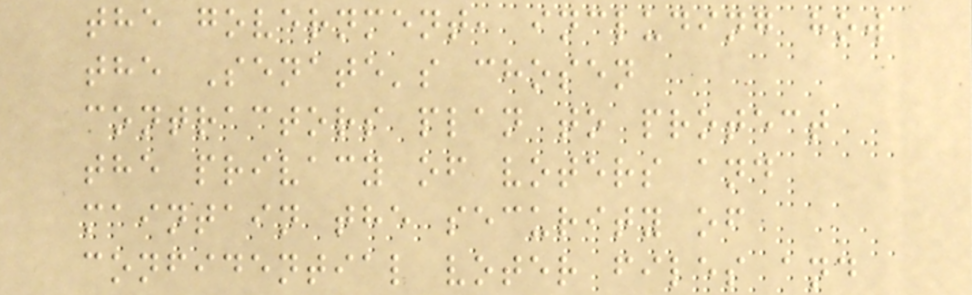the government, including how
the Senate's chosen
contractors plan to protect
the privacy of voters and
maintain the security of
confidential voter files and
